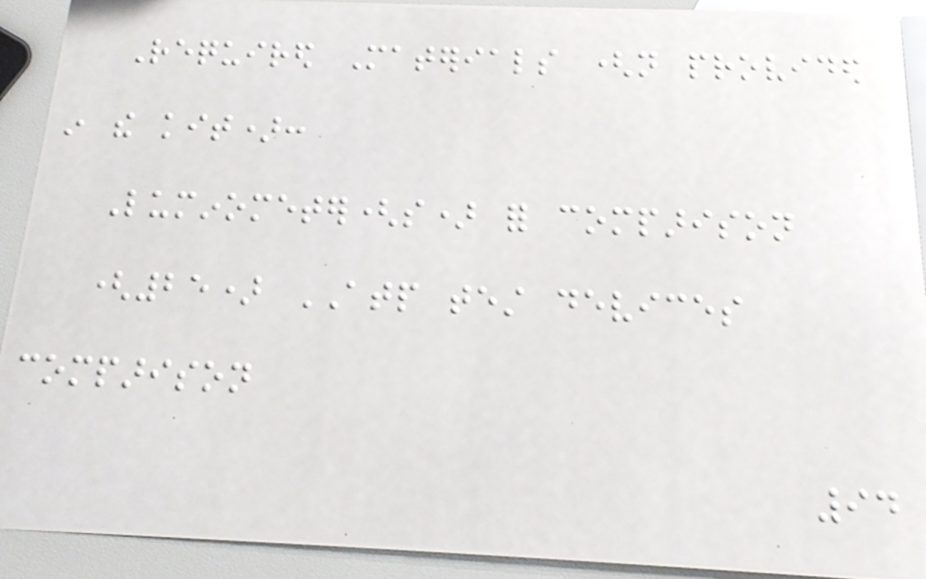Required Materials (not provided
in the kit):
Luminometer(s) for comparison
(25) ATP test devices
comparison
94
